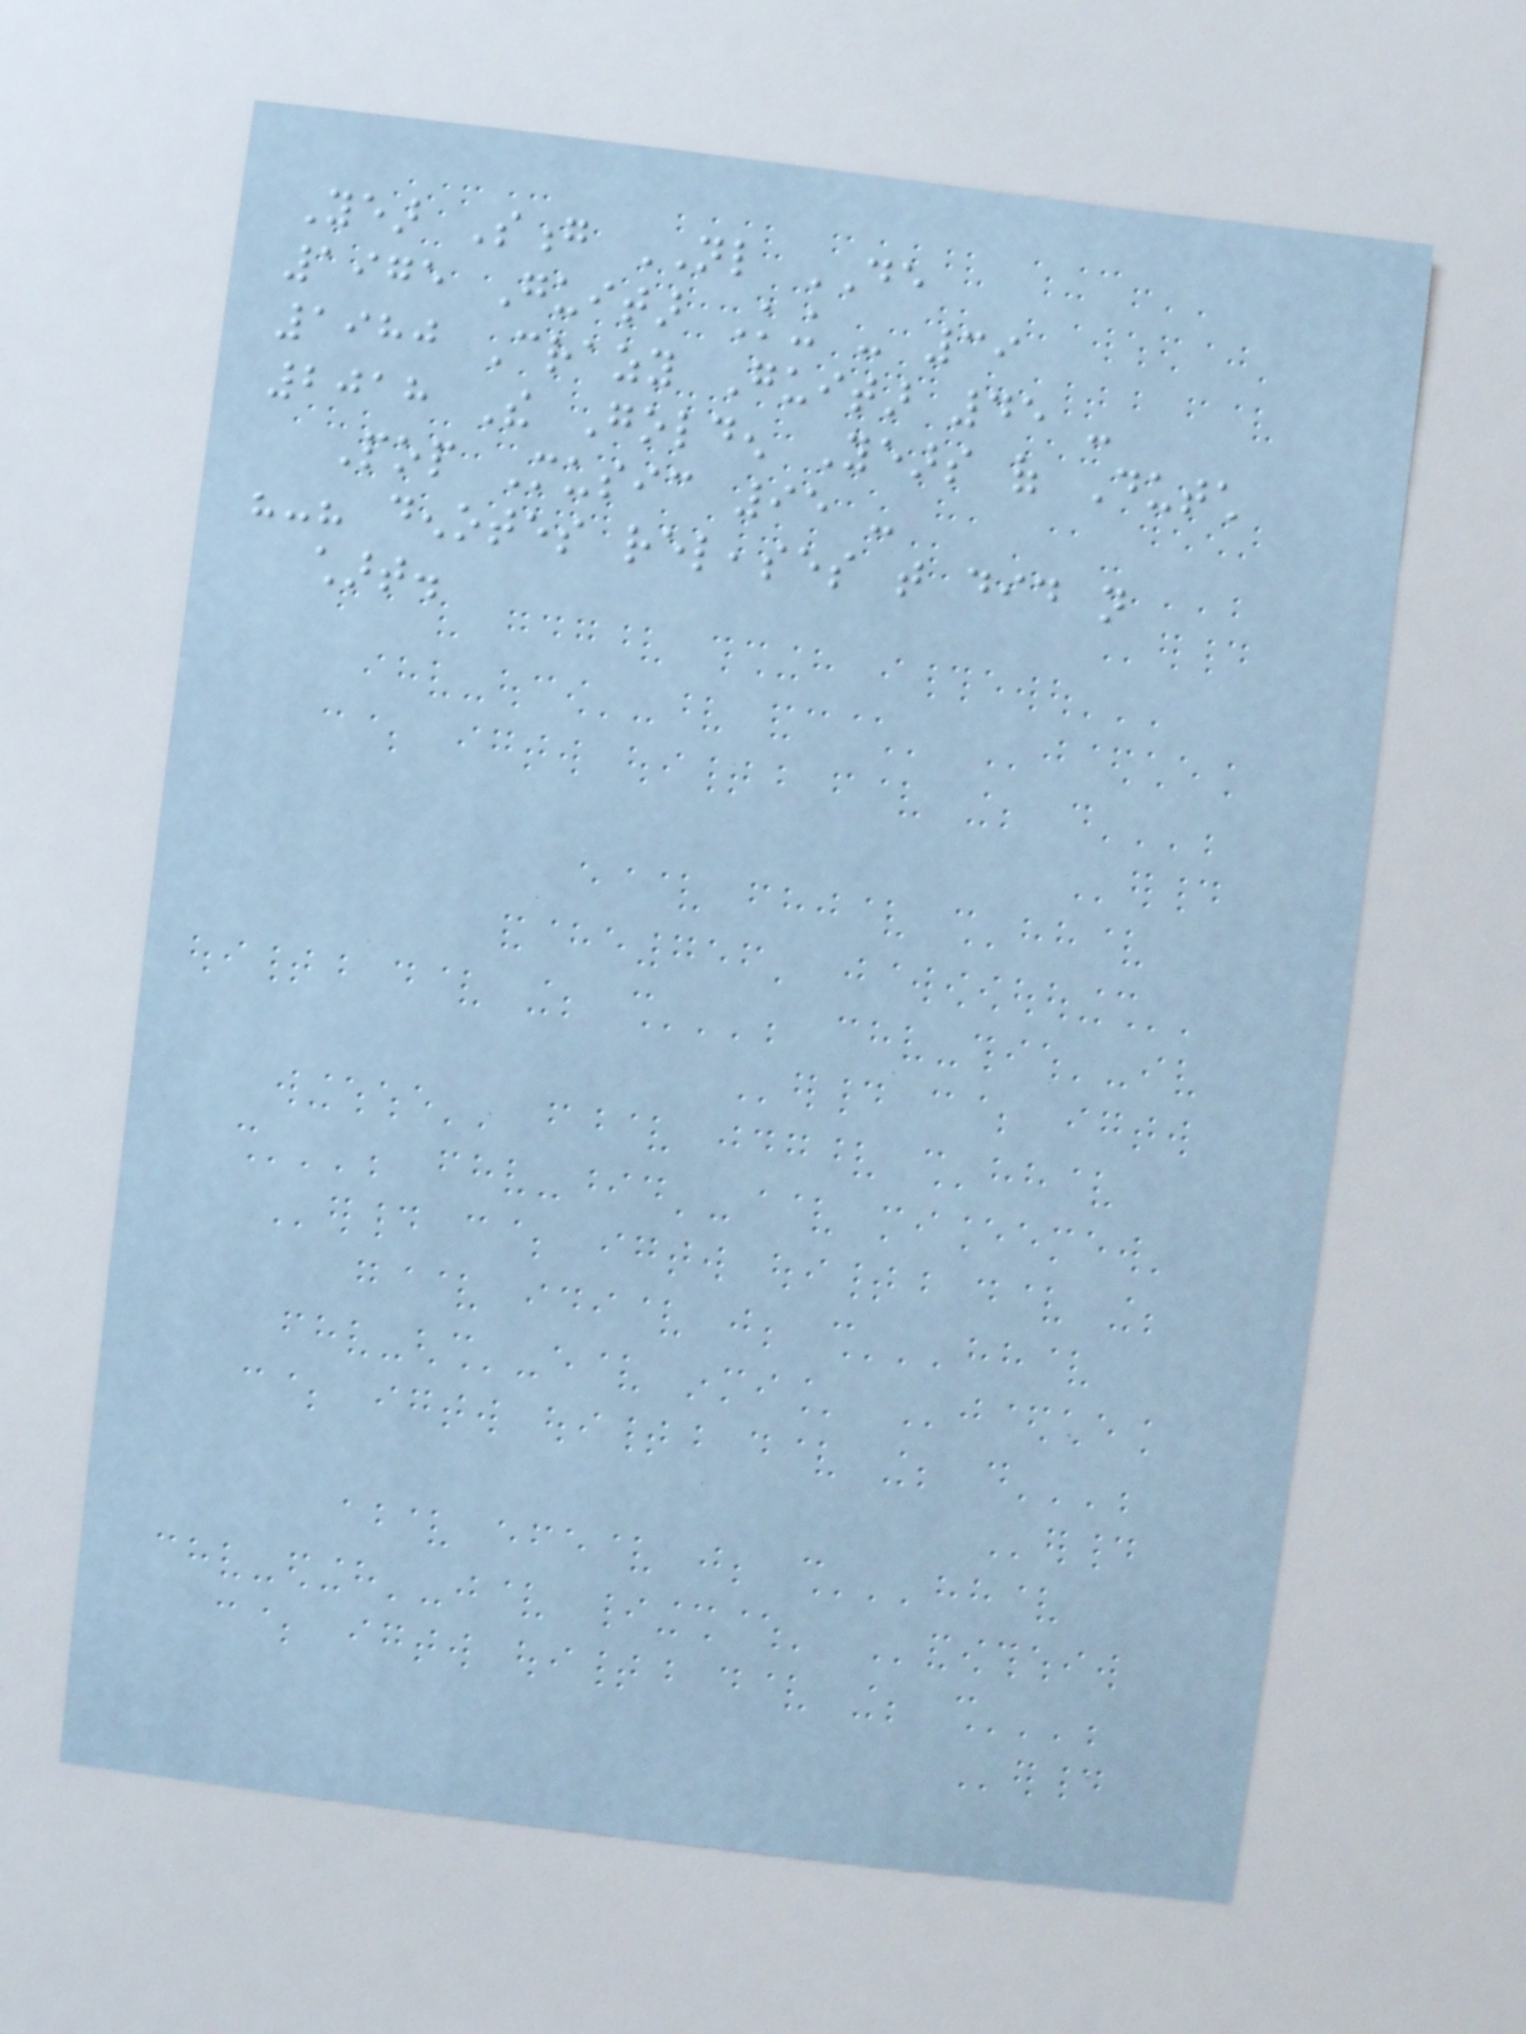Year Song NL DE
1975 Guitar King - 39
1980 Crazy Guitar 45 -
2018 The Golden Years of Dutch
Pop Music 95 -
"-" denotes releases that did not
chart.
